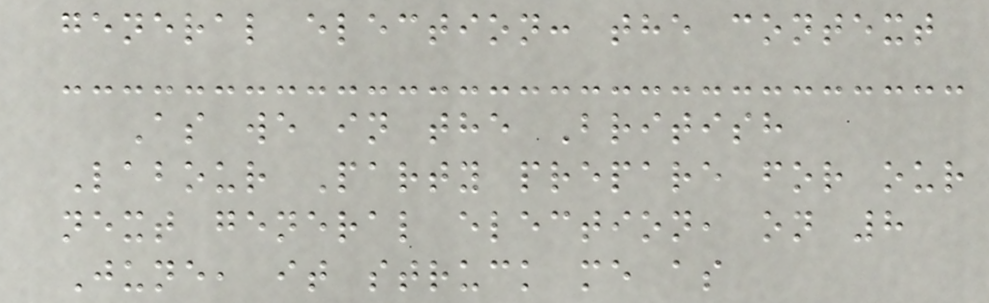general election: the context
As we in the British
Labour Party prepare for our
next general election, on 8
June, it struck me as
